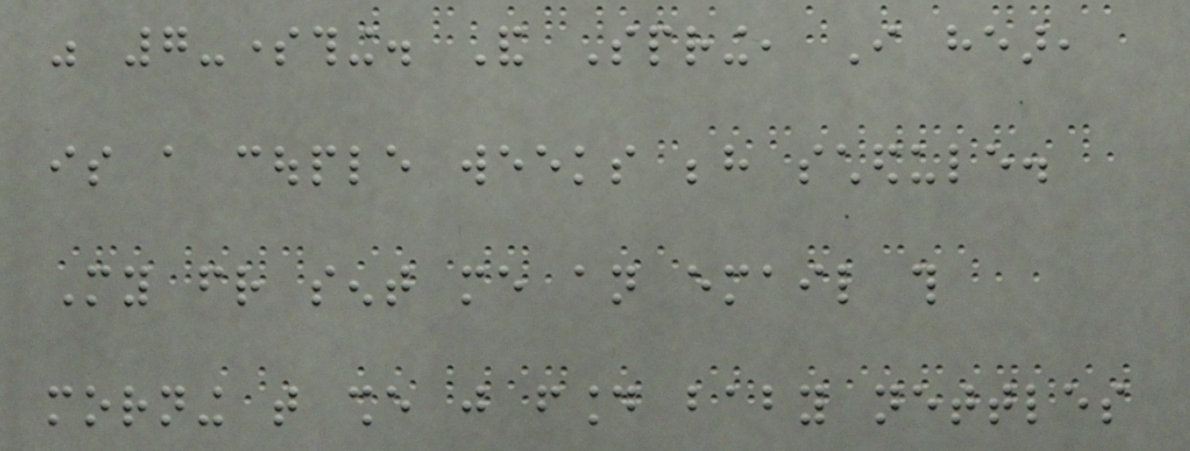was 7-something. And Spring, I hear,
is a couple weeks behind schedule.
My friend sent me an email this
morning that she just found baby nettles
